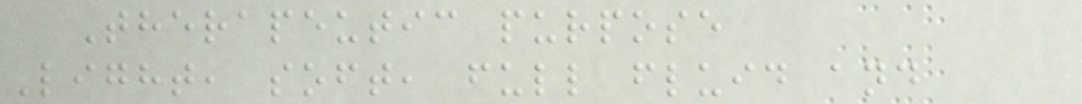Therapeutic purpose
Light, soft, full fluid and
